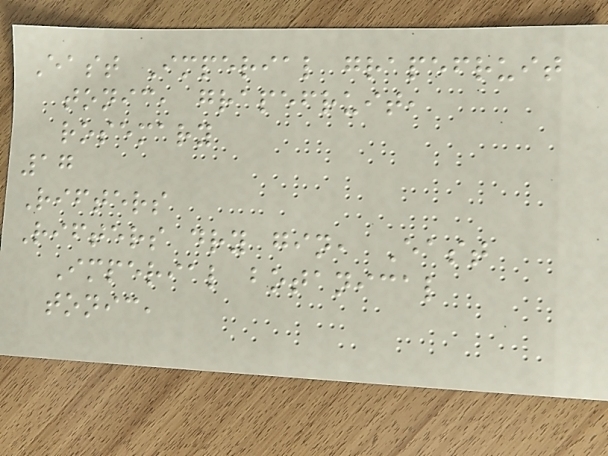East Imperial grapefruit
tonic, grapefruit,
rosemary
17
Rifters
Rifters dry gin, East
Imperial botanical
tonic,
